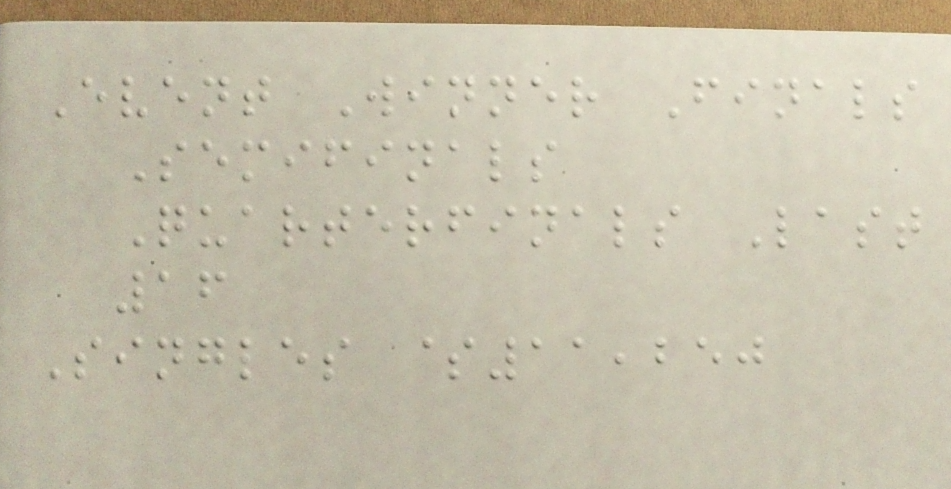Event Winner Finals
Semifinals
Quarterfinals Last
16
Singles $11,250
